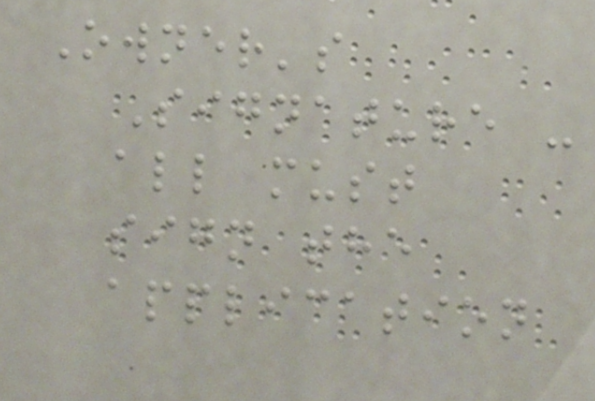Owner's
Signature -
all must
sign the
application
